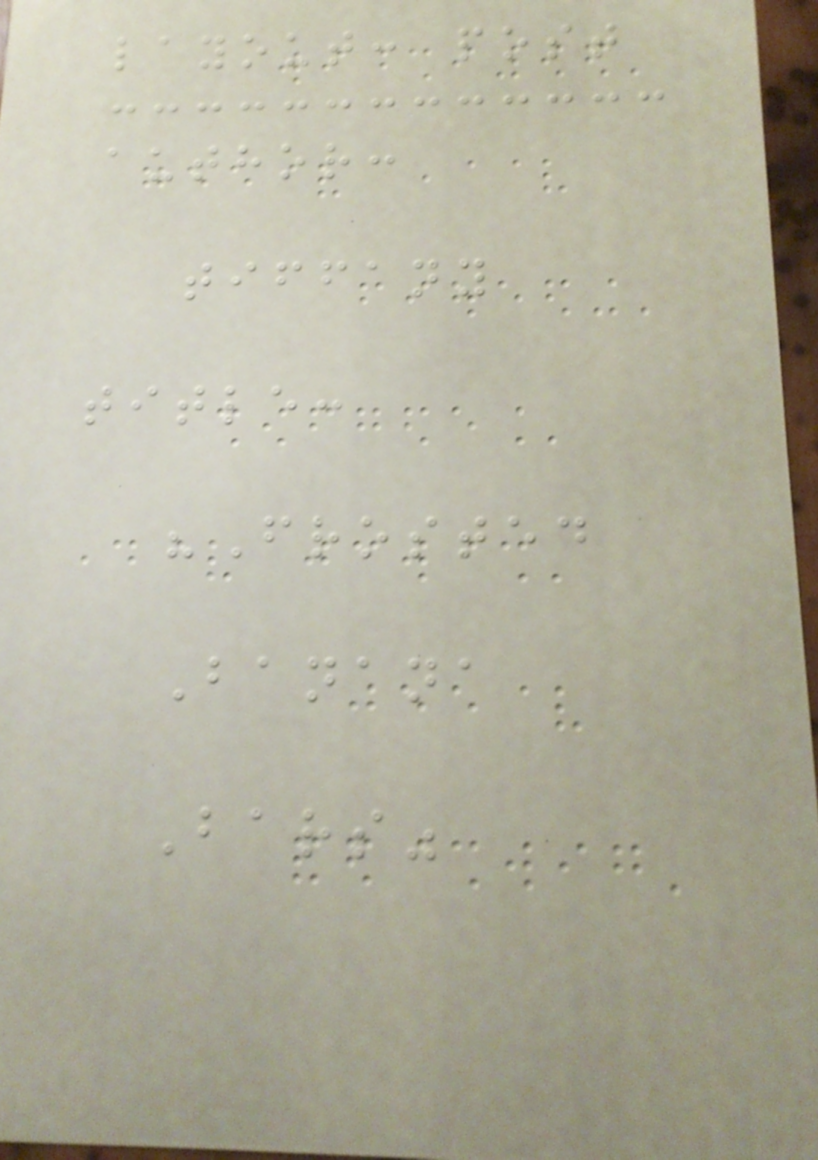layout: post
author:
tiffany
title:
"Frosted
Banana
Bars"
